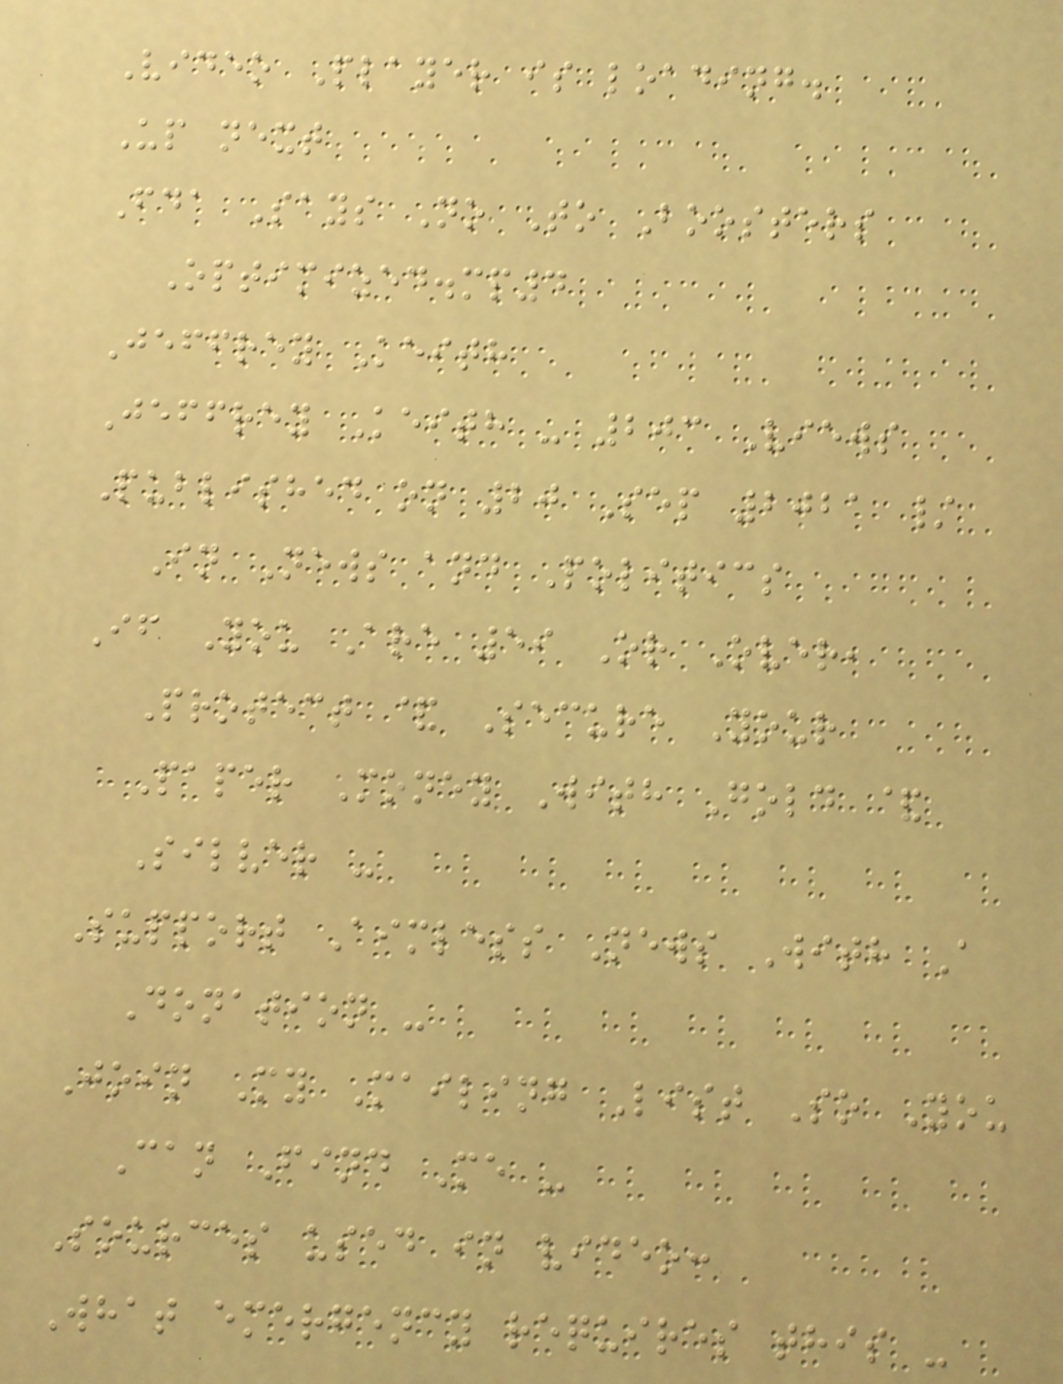Video Player is loading.
Up next
Fda Says No To Boosters
Optimized.mp4
Jeffrey Keith
Jeffrey Keith - 203 Views
Published on 20 Sep 2021 /
In News and Politics
If You Are 59 Or Over,
Protect & Secure Your
Paper Money With Gold &
Silver -
Support Aimless News With A
Donation -
Join My Mailing List So You
Can Find Me -
Sources used in video:
What emergency requires this -
